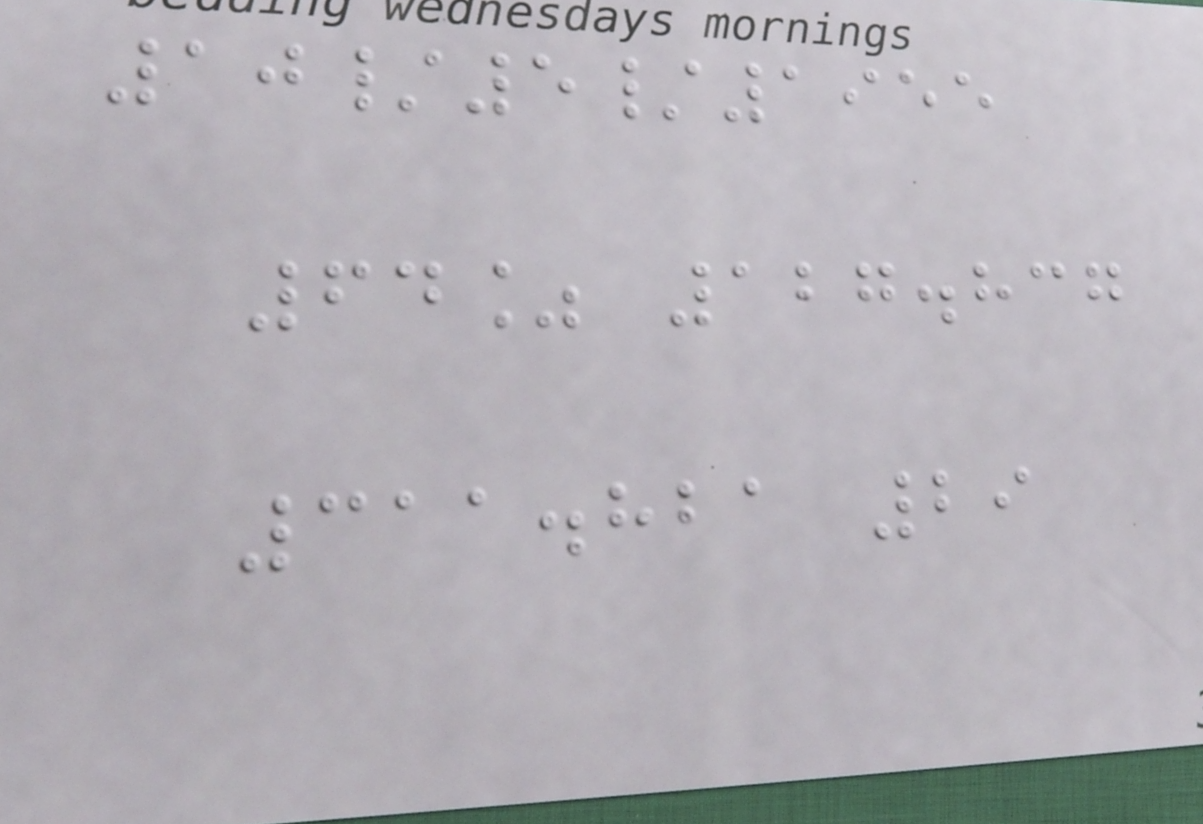10/5/1955
64% 127.837
311.821 29
